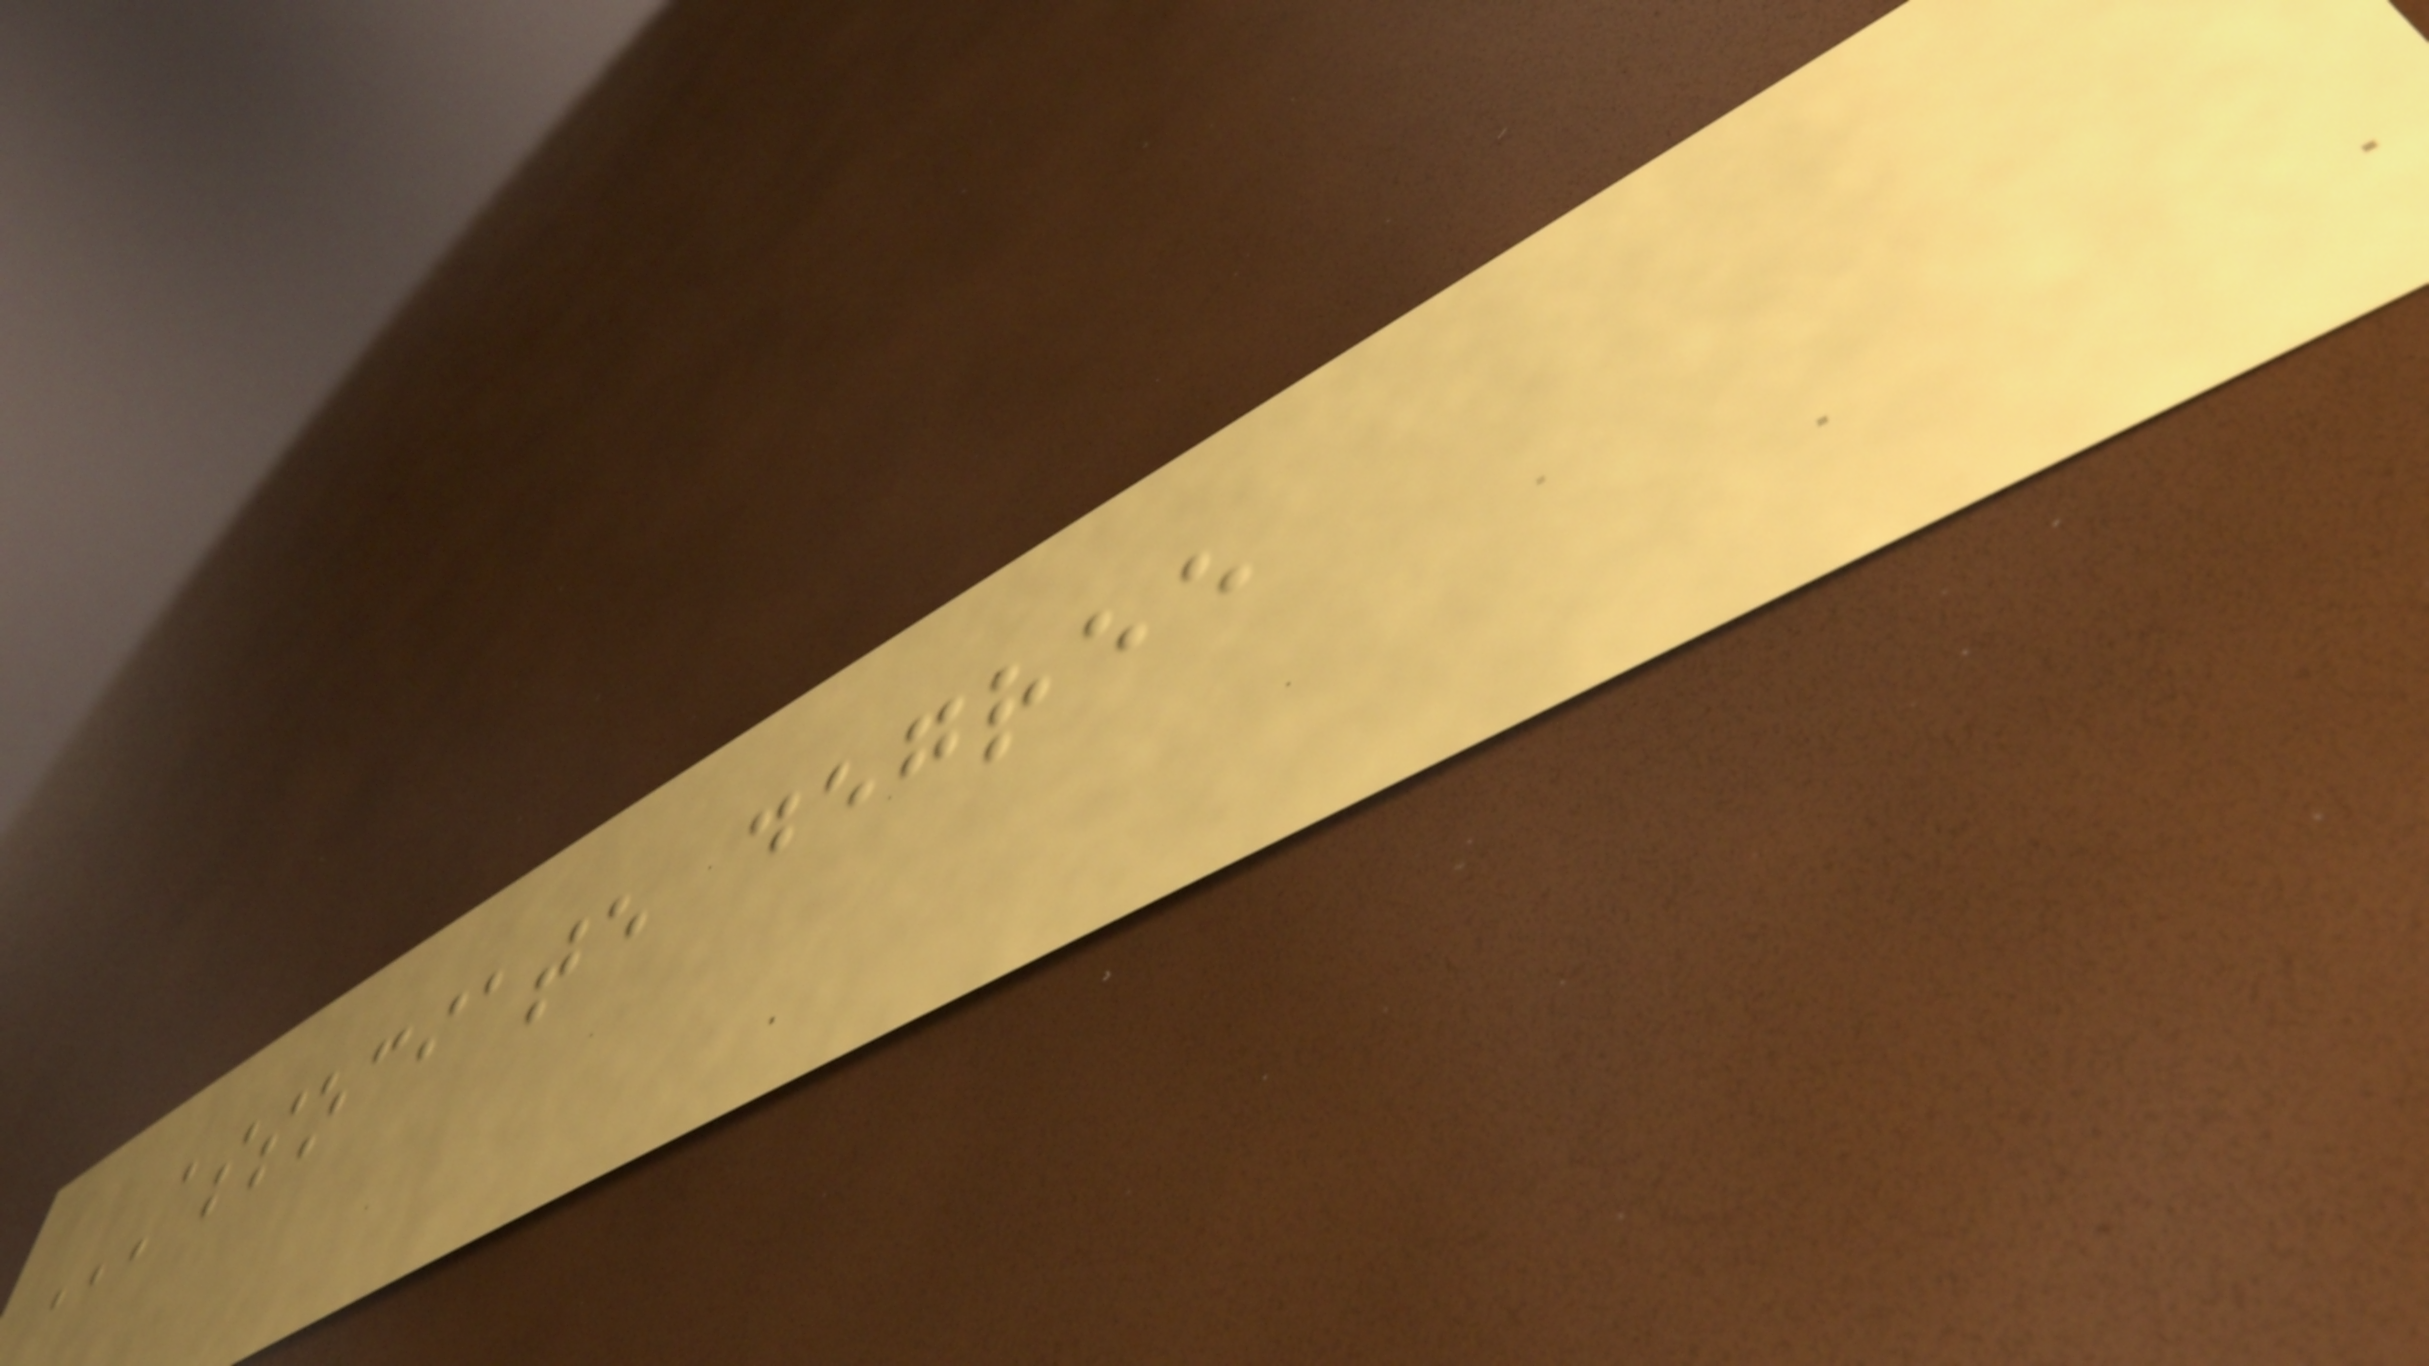ASSOCIATE DEGREE
